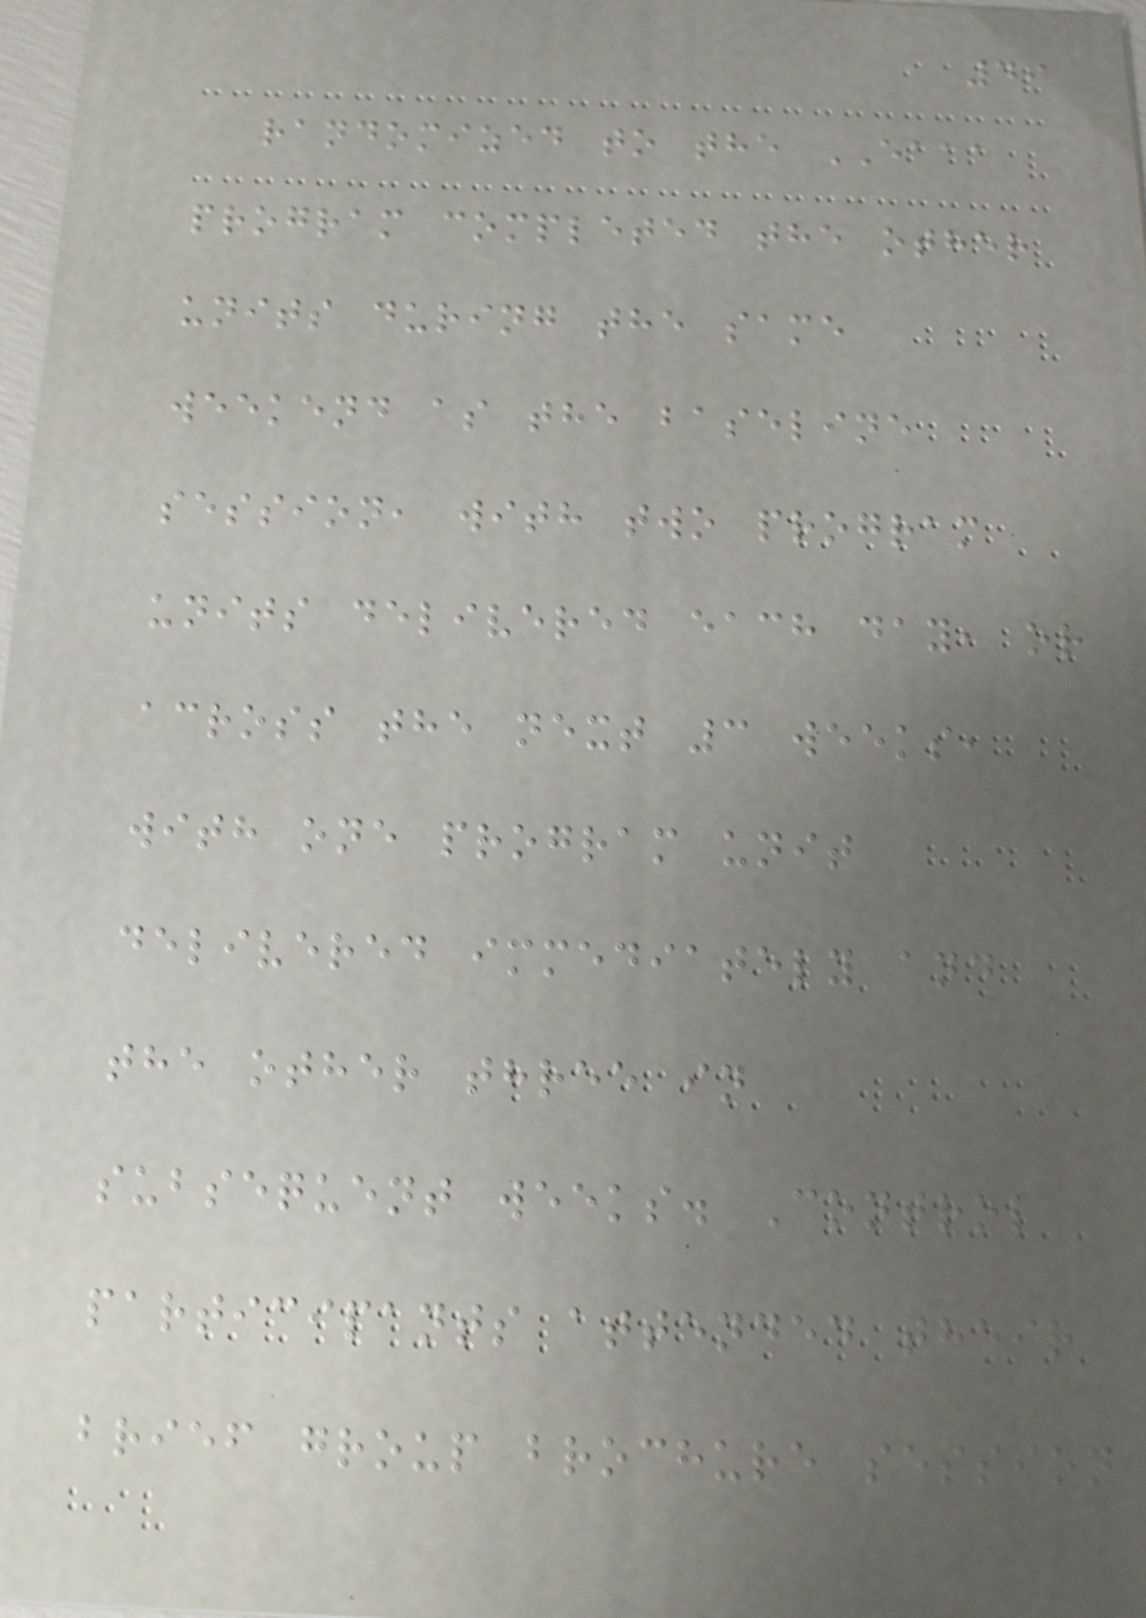49
randomized to the EAAA
program completed the other
units during the same
weekend as the baseline
session, with two program
units delivered each day, or
across the next 3 weeks,
with one program unit
delivered immediately and
the other three in
subsequent weeks. Control
participants attended their
brief group brochure session
